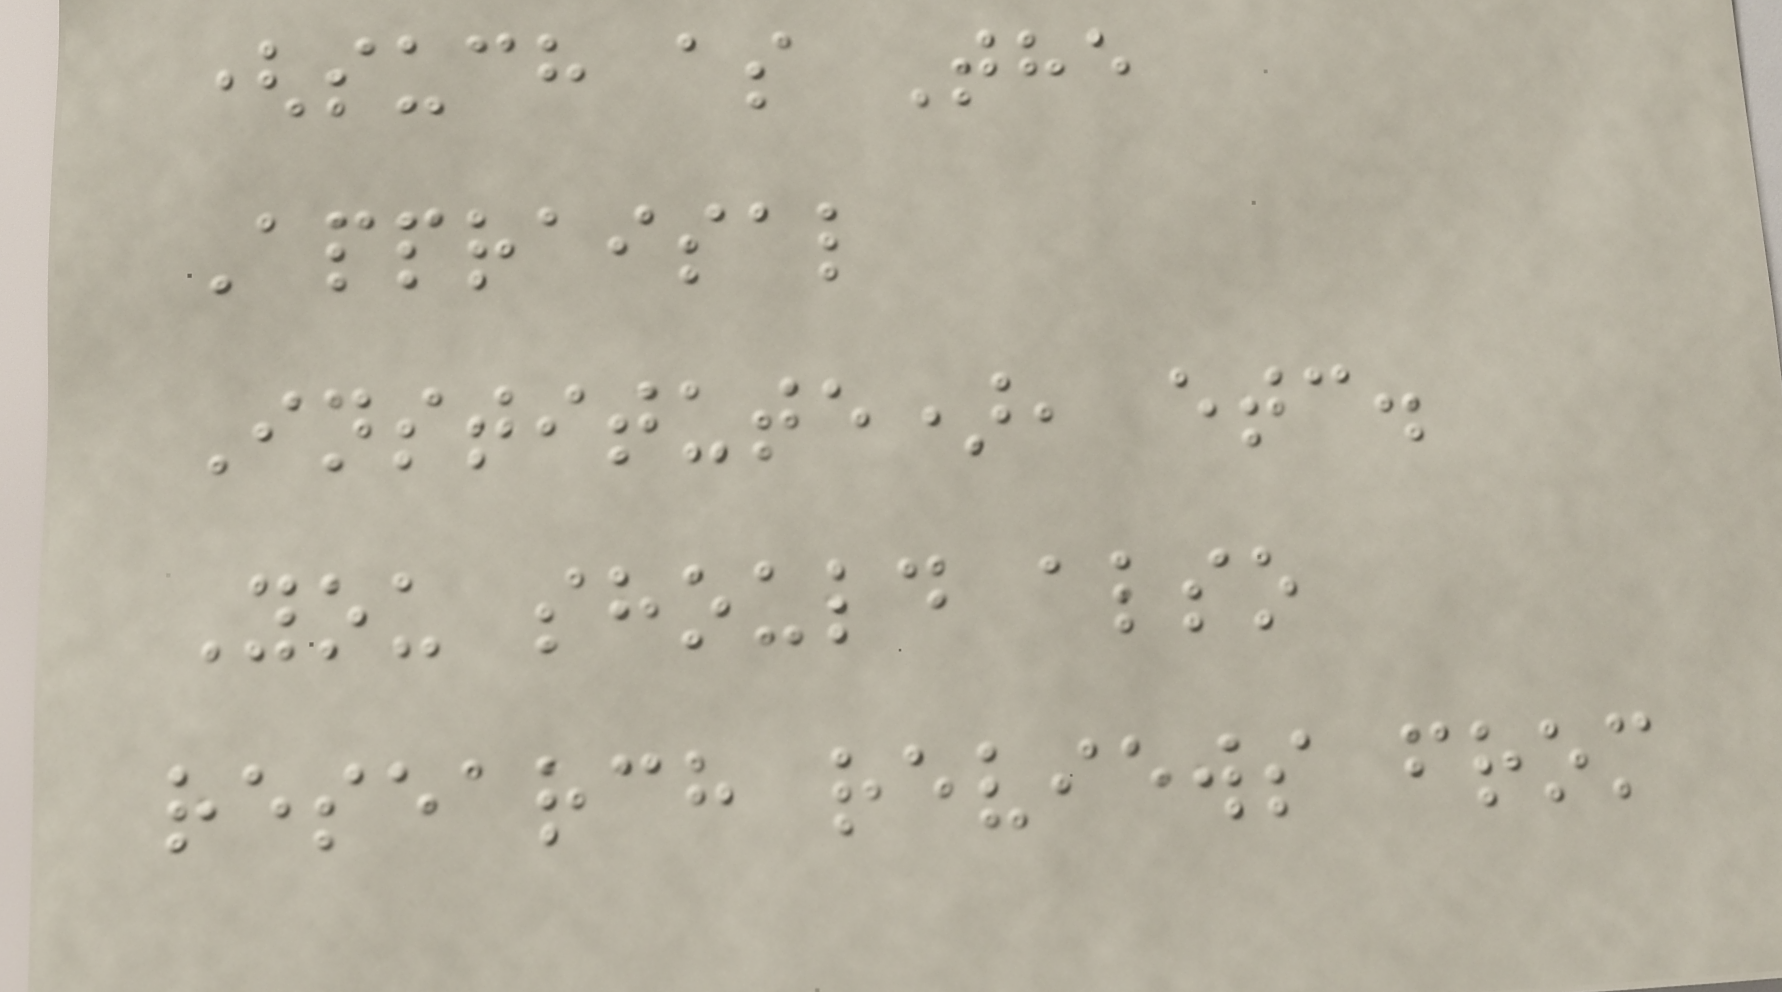(such as The
Appraisal
Institute), etc.
You should also
research reviews from
